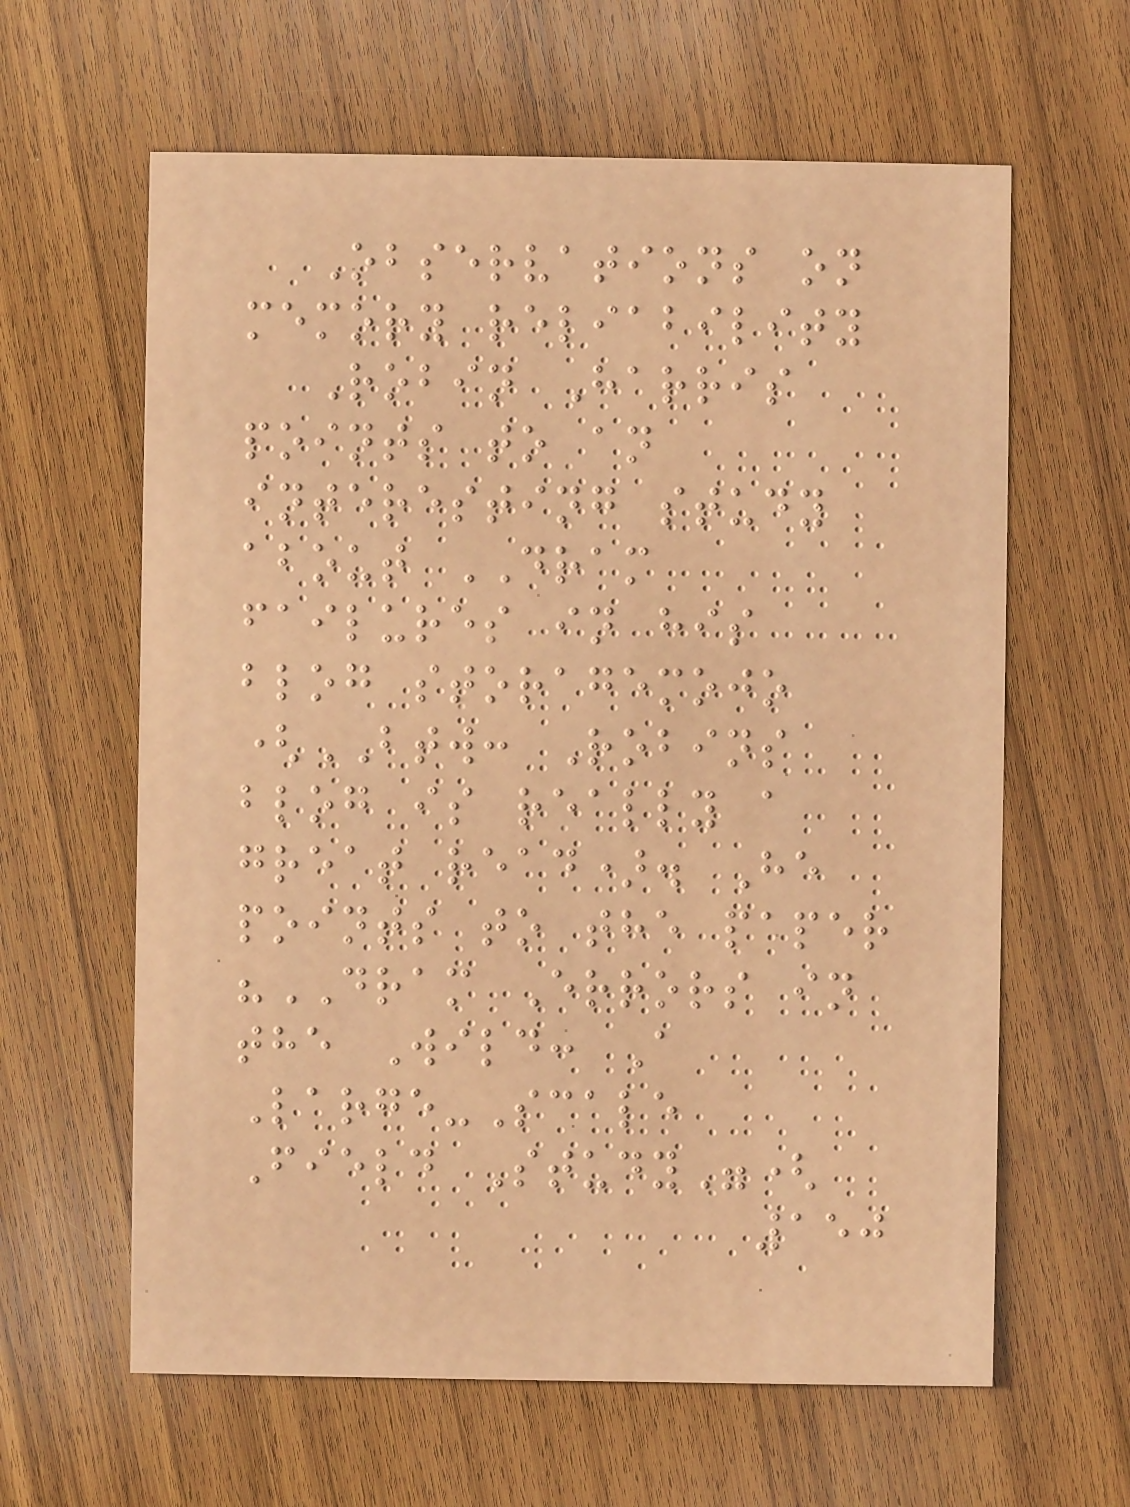Observations on
memory reliability
Robin Harris
points to an
interesting study
about DRAM
failures in his
blog storagemojo
(BTW: Robins
blog is really a
great read). He
points to the paper
"DRAM Errors in
the Wild: A
Large-Scale
Field Study"(
150
